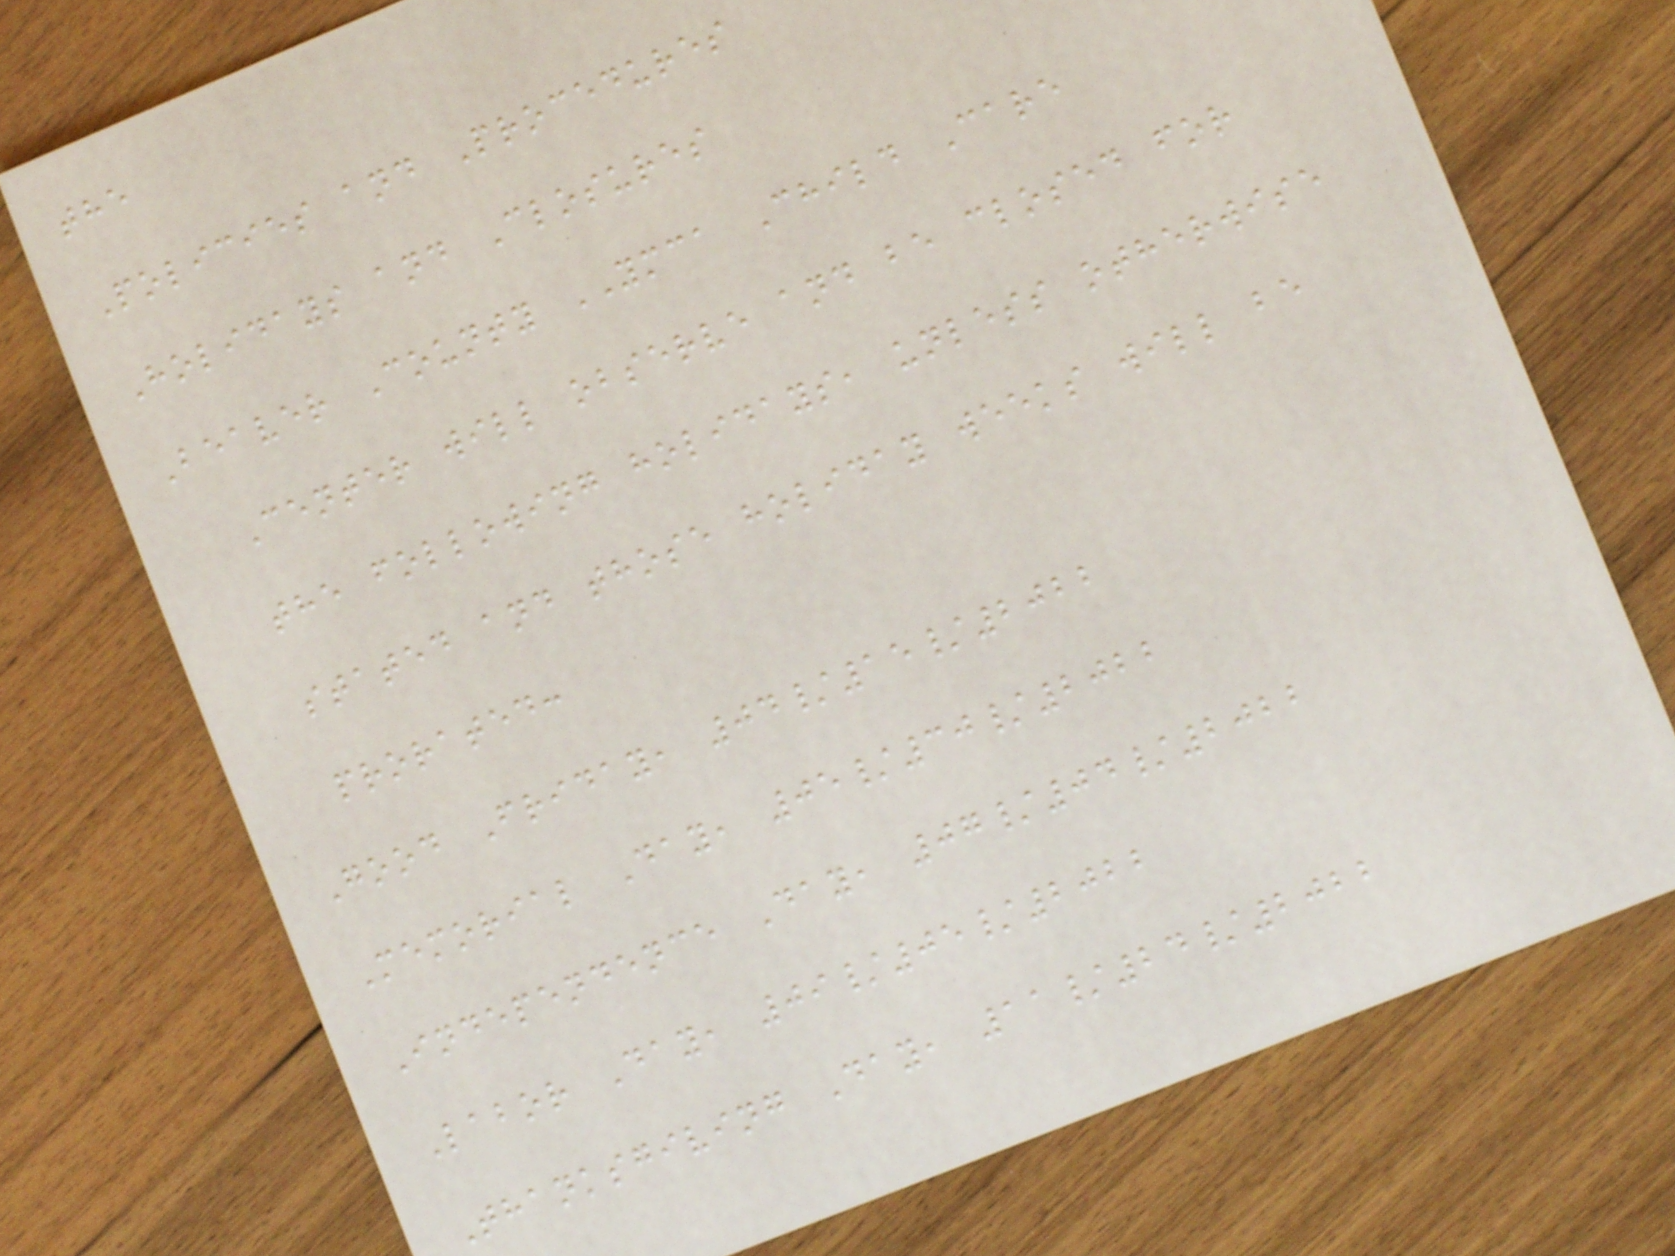the
Policies and Procedures
Holidays and Closures
Beaver County YMCA Child Care
Center will observe and be closed for
the following holidays, unless otherwise
stated and those holiday weeks will be
prorated:
Good Friday, 04/15/2022
Memorial Day, 05/30/2022
Independence Day, 07/04/2022
Labor Day, 09/05/2022
Thanksgiving Day, 11/24/2022
